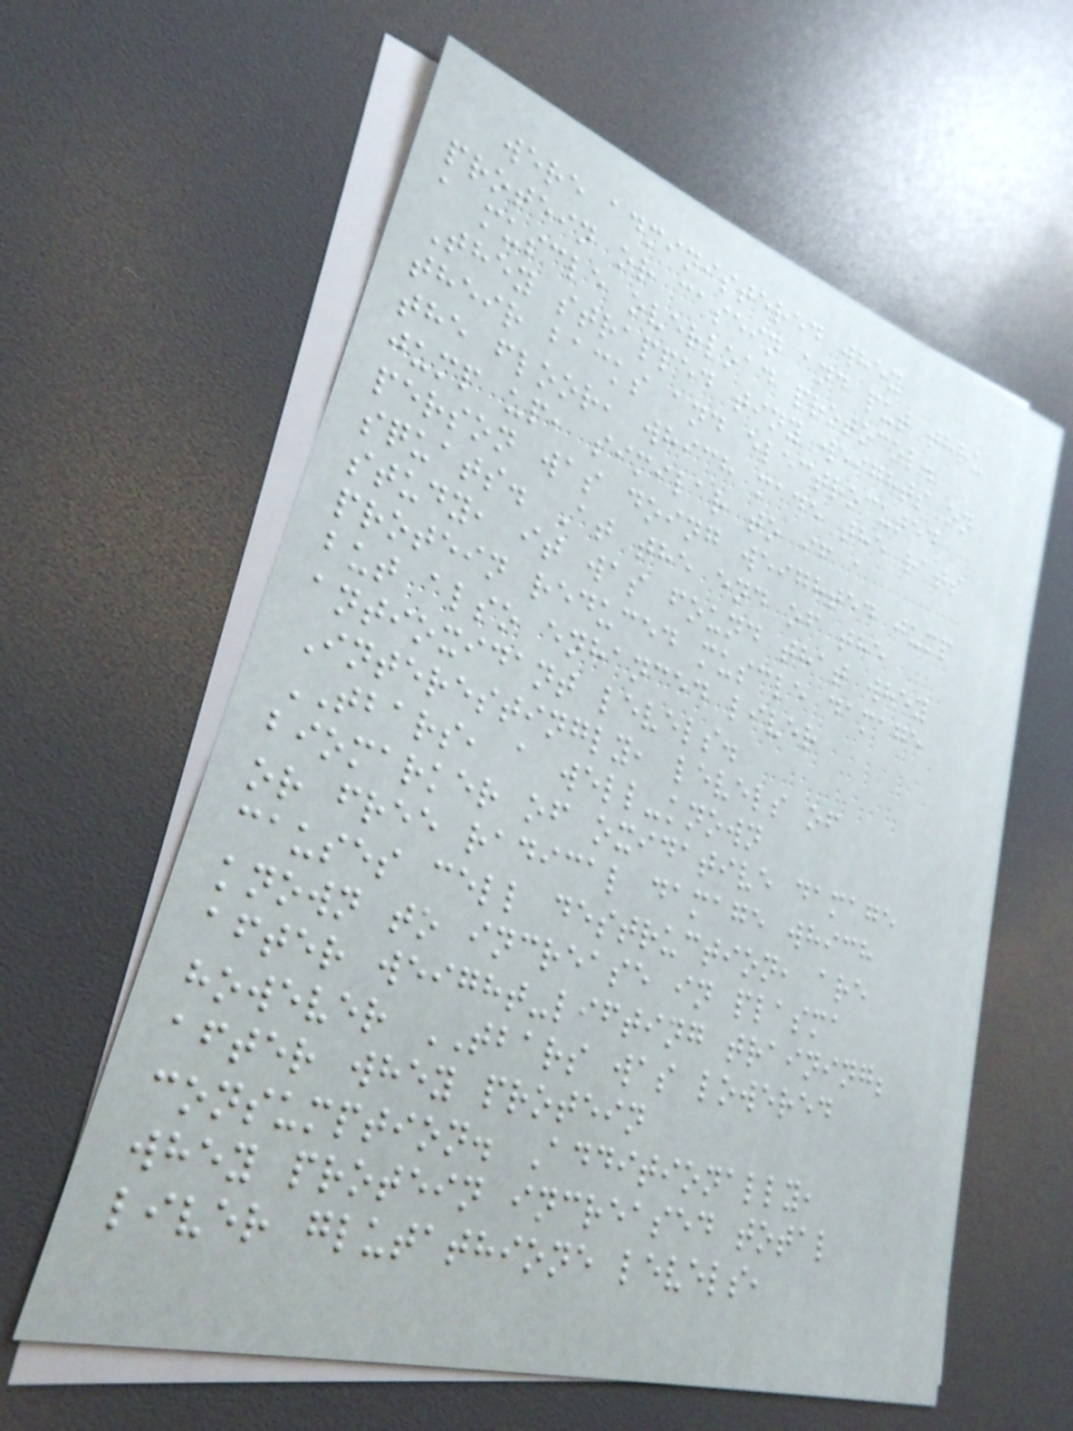were administered whey
protein or casein and put thru
a muscle overload protocol.
They strapped tiny weights on
their backs and electrocuted
the floor, which made the rats
jump up, similar to if a
person was doing weighted jump
squats. At the end of the
study, it was found that whey
protein reduced muscle damage
but also enhanced liver
antioxidant levels.
Interestingly, levels of
TBARS, a well-known
biomarker of oxidative damage
or free radical damage which
causes cell destruction, are
known to increase in plasma
after weight-lifting training;
however TBARS was lowered
after whey protein
consumption. Additionally,
whey protein increased total
liver glutathione levels,
